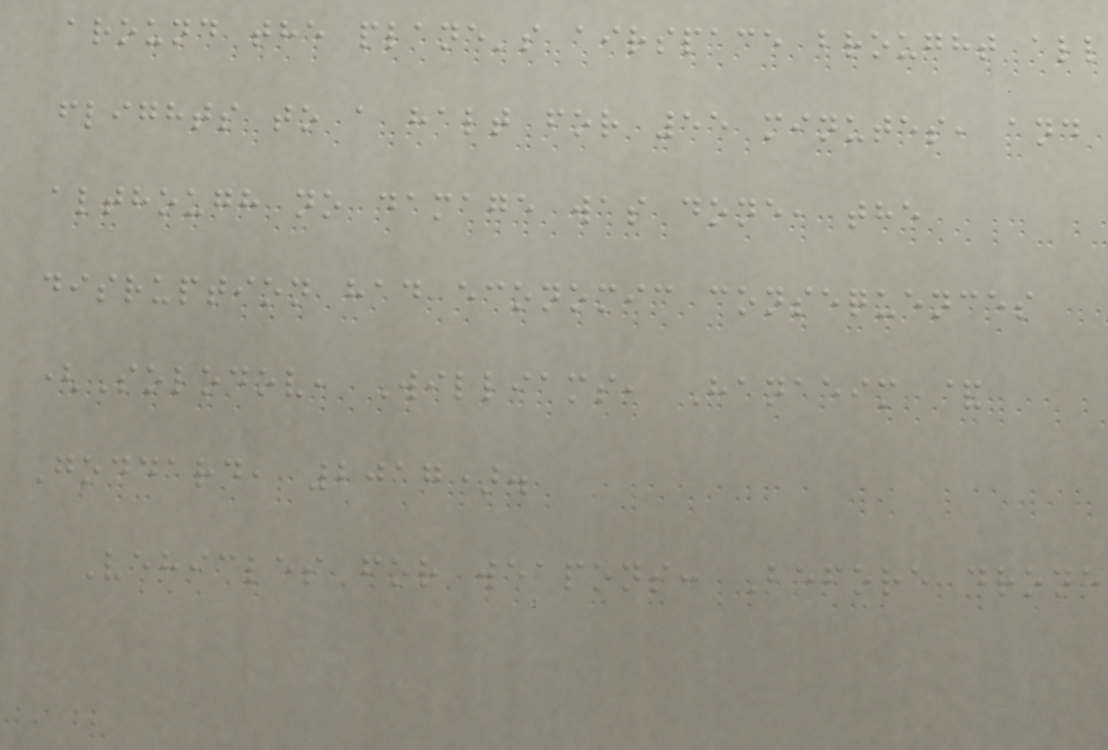around the plane's airspace brought all
flights to a halt for 55 minutes, and
although no damage was done, the
disruption had economic consequences
(Solodov, Williams, Hanaeim &
Goddard, 2017).
Vehicles for weapons: Before drone
